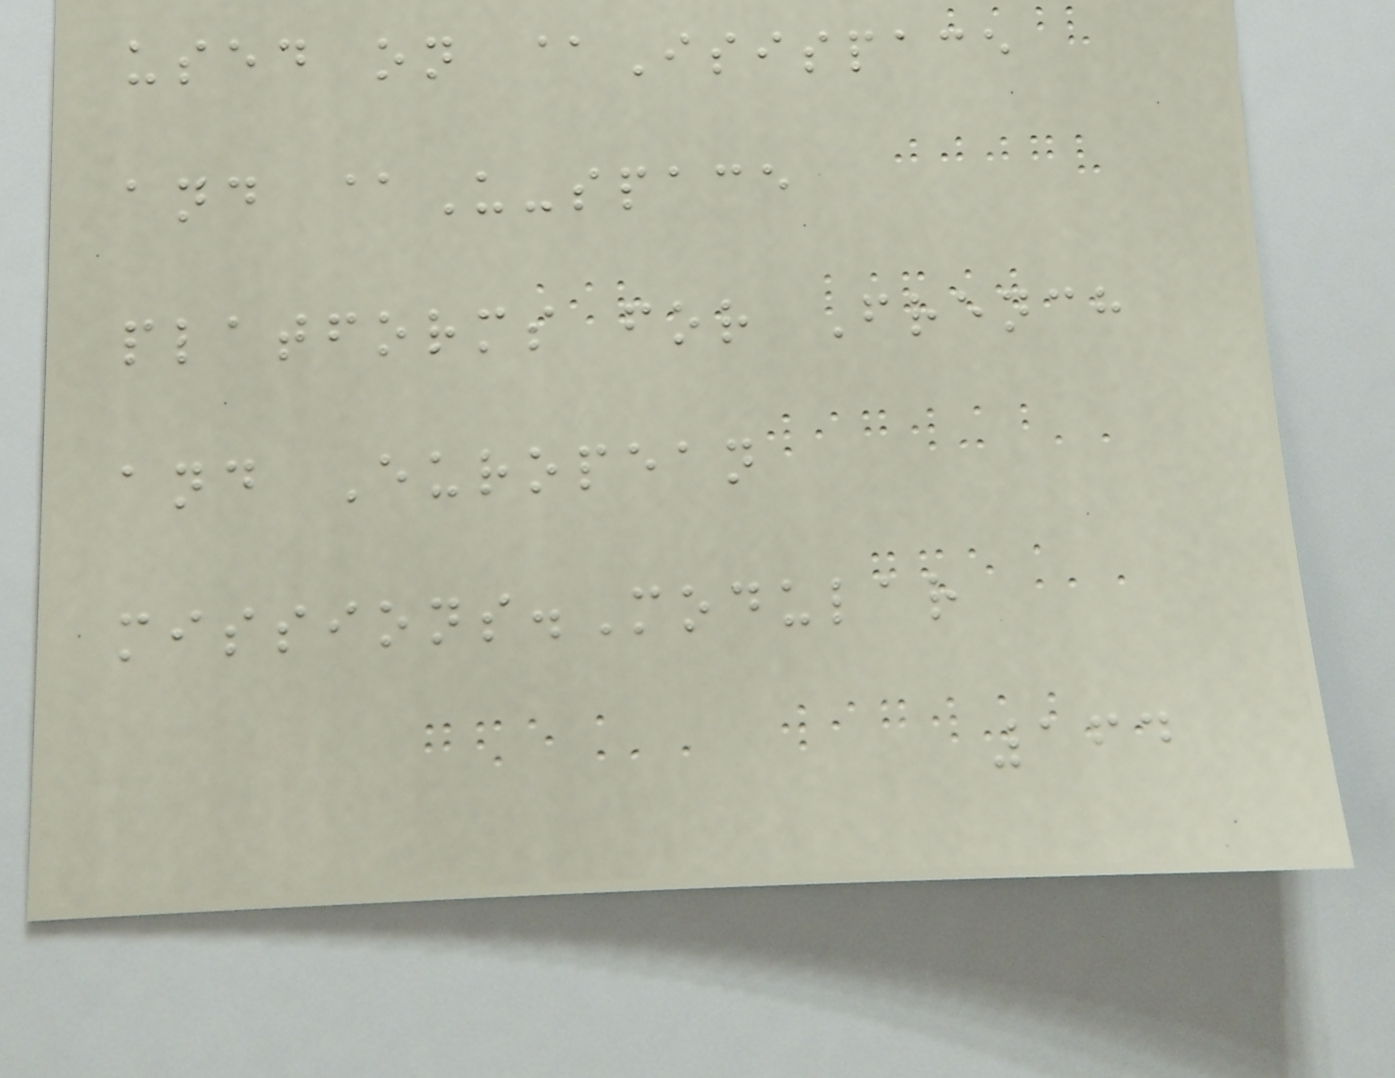used on @Isispace
and @U-space
platforms for French
and European
missions.Modular
164
